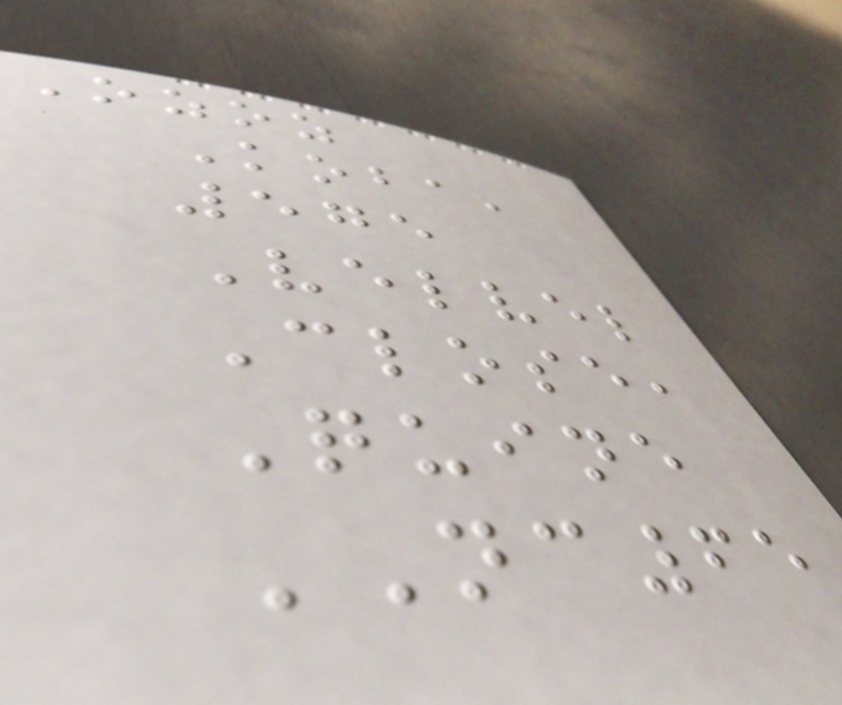Ozoz
Koba,
575
Velvel
Close,
Quine
NC65
